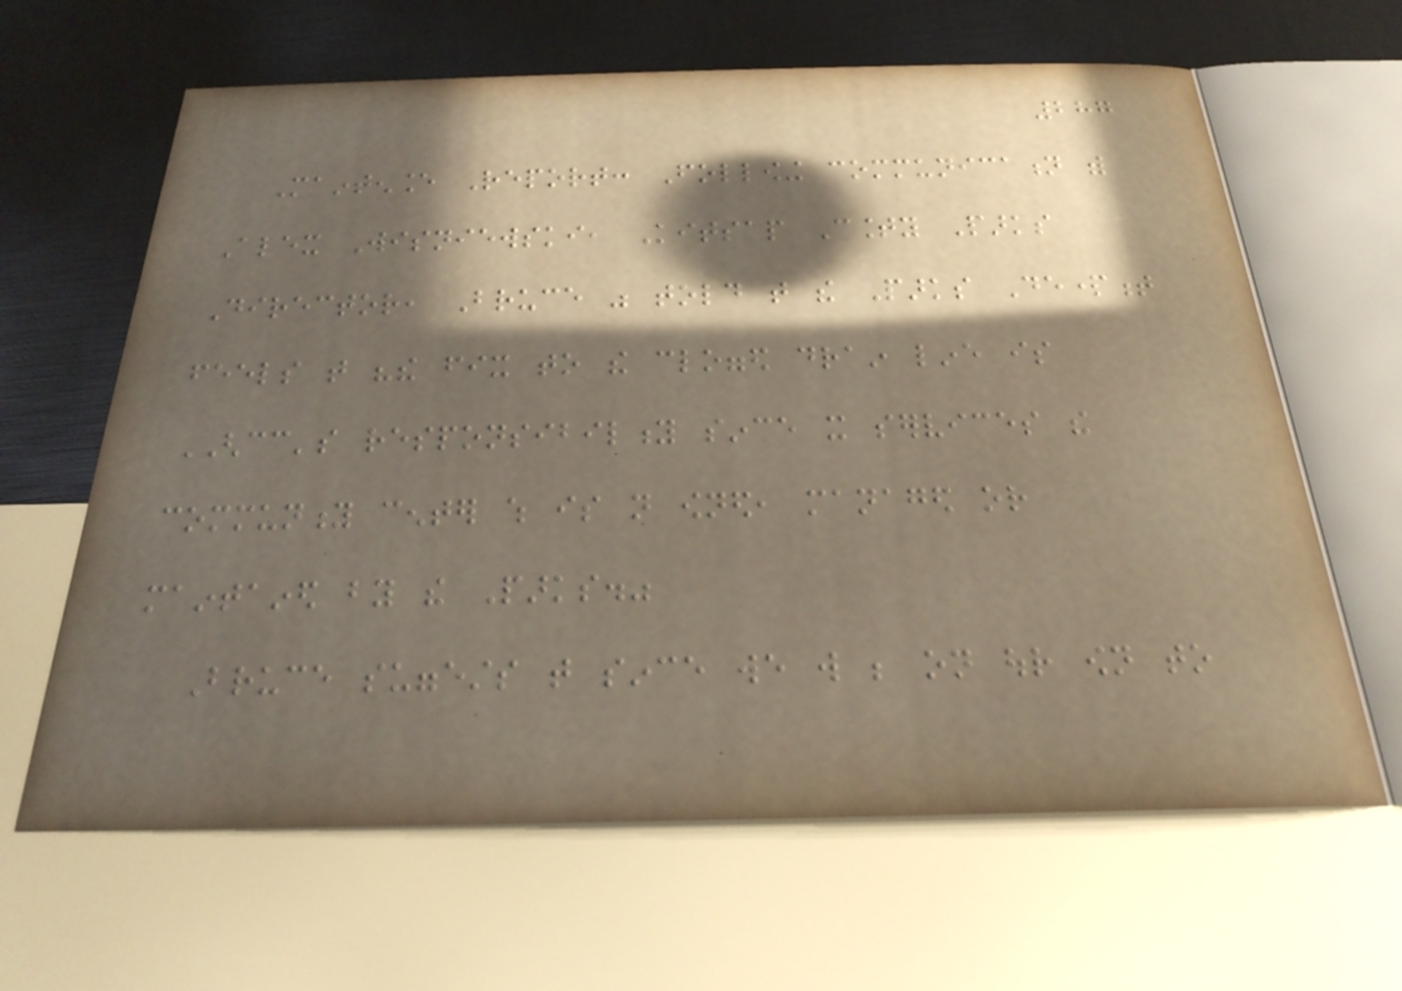287
Maintenance Report: Following communication with
Alex Wisniewski, Kitsap County Parks
Director, Bruce was told that the Parks Department
feels that "the fix to the clogged drain line is
GHCC's responsibility since it services the
community center which is not owned, managed or
maintained by the Parks."
Bruce suggests that since we will be on our own to
